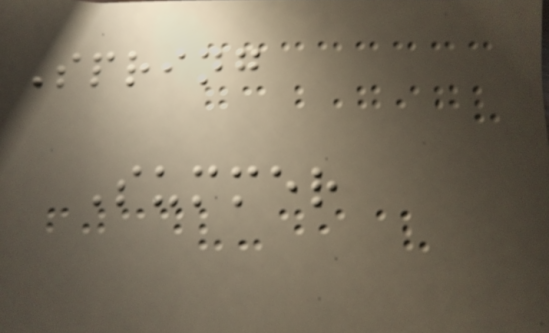Spring
Summer
